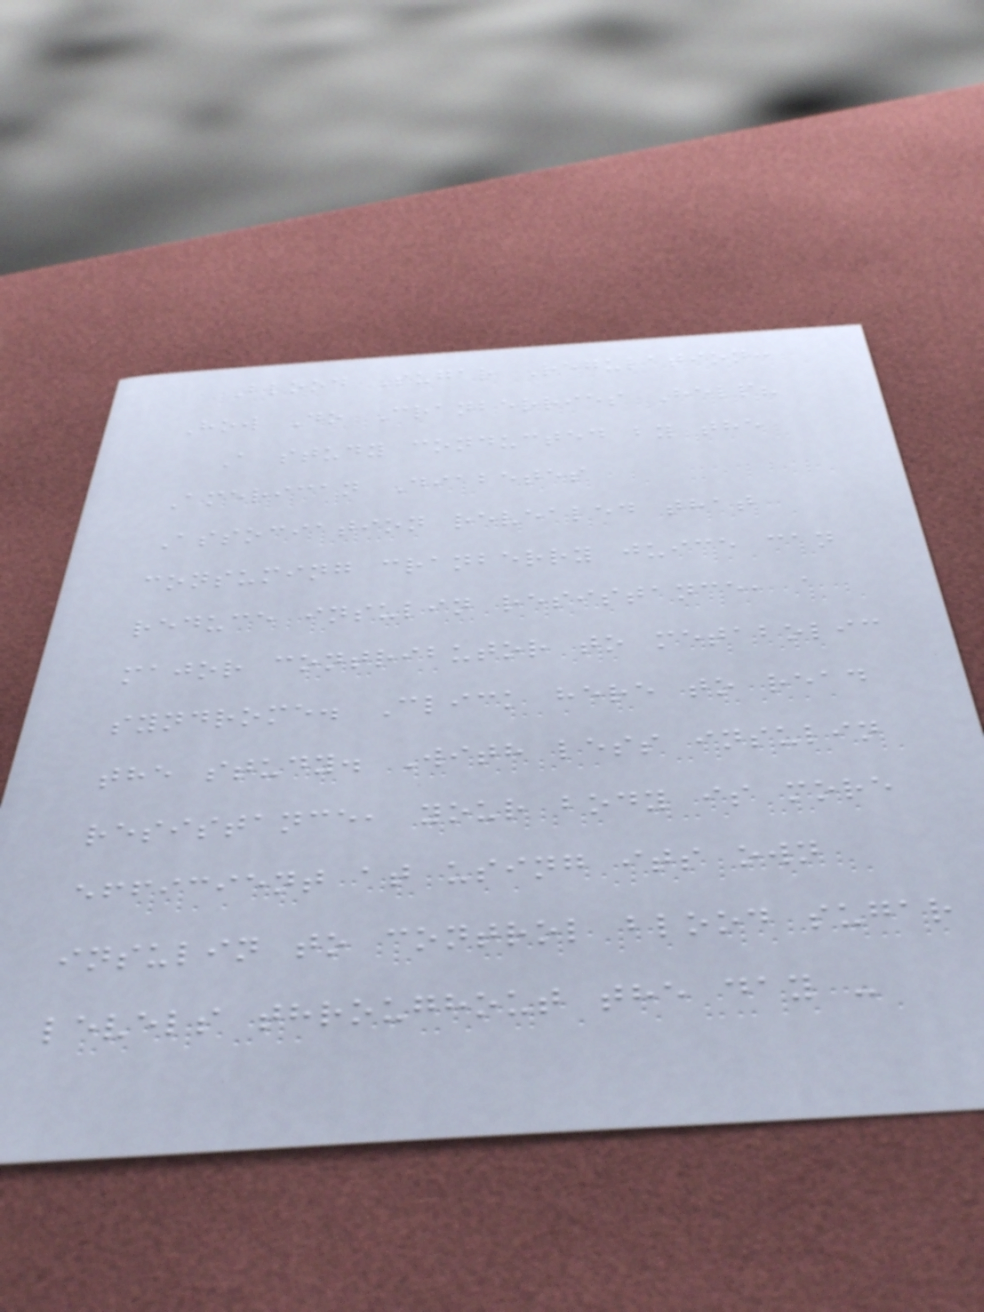Blood Sugar Regulation:
How Do Cranberries Help?
A study conducted by the
American Diabetes
Association revealed that
consuming cranberry juice can
reduce insulin resistance, a
major contributor to metabolic
syndrome. Click here to read
the study. With less insulin
resistance, your body is more
efficient at using its own
insulin to control blood sugar
levels throughout the day -
